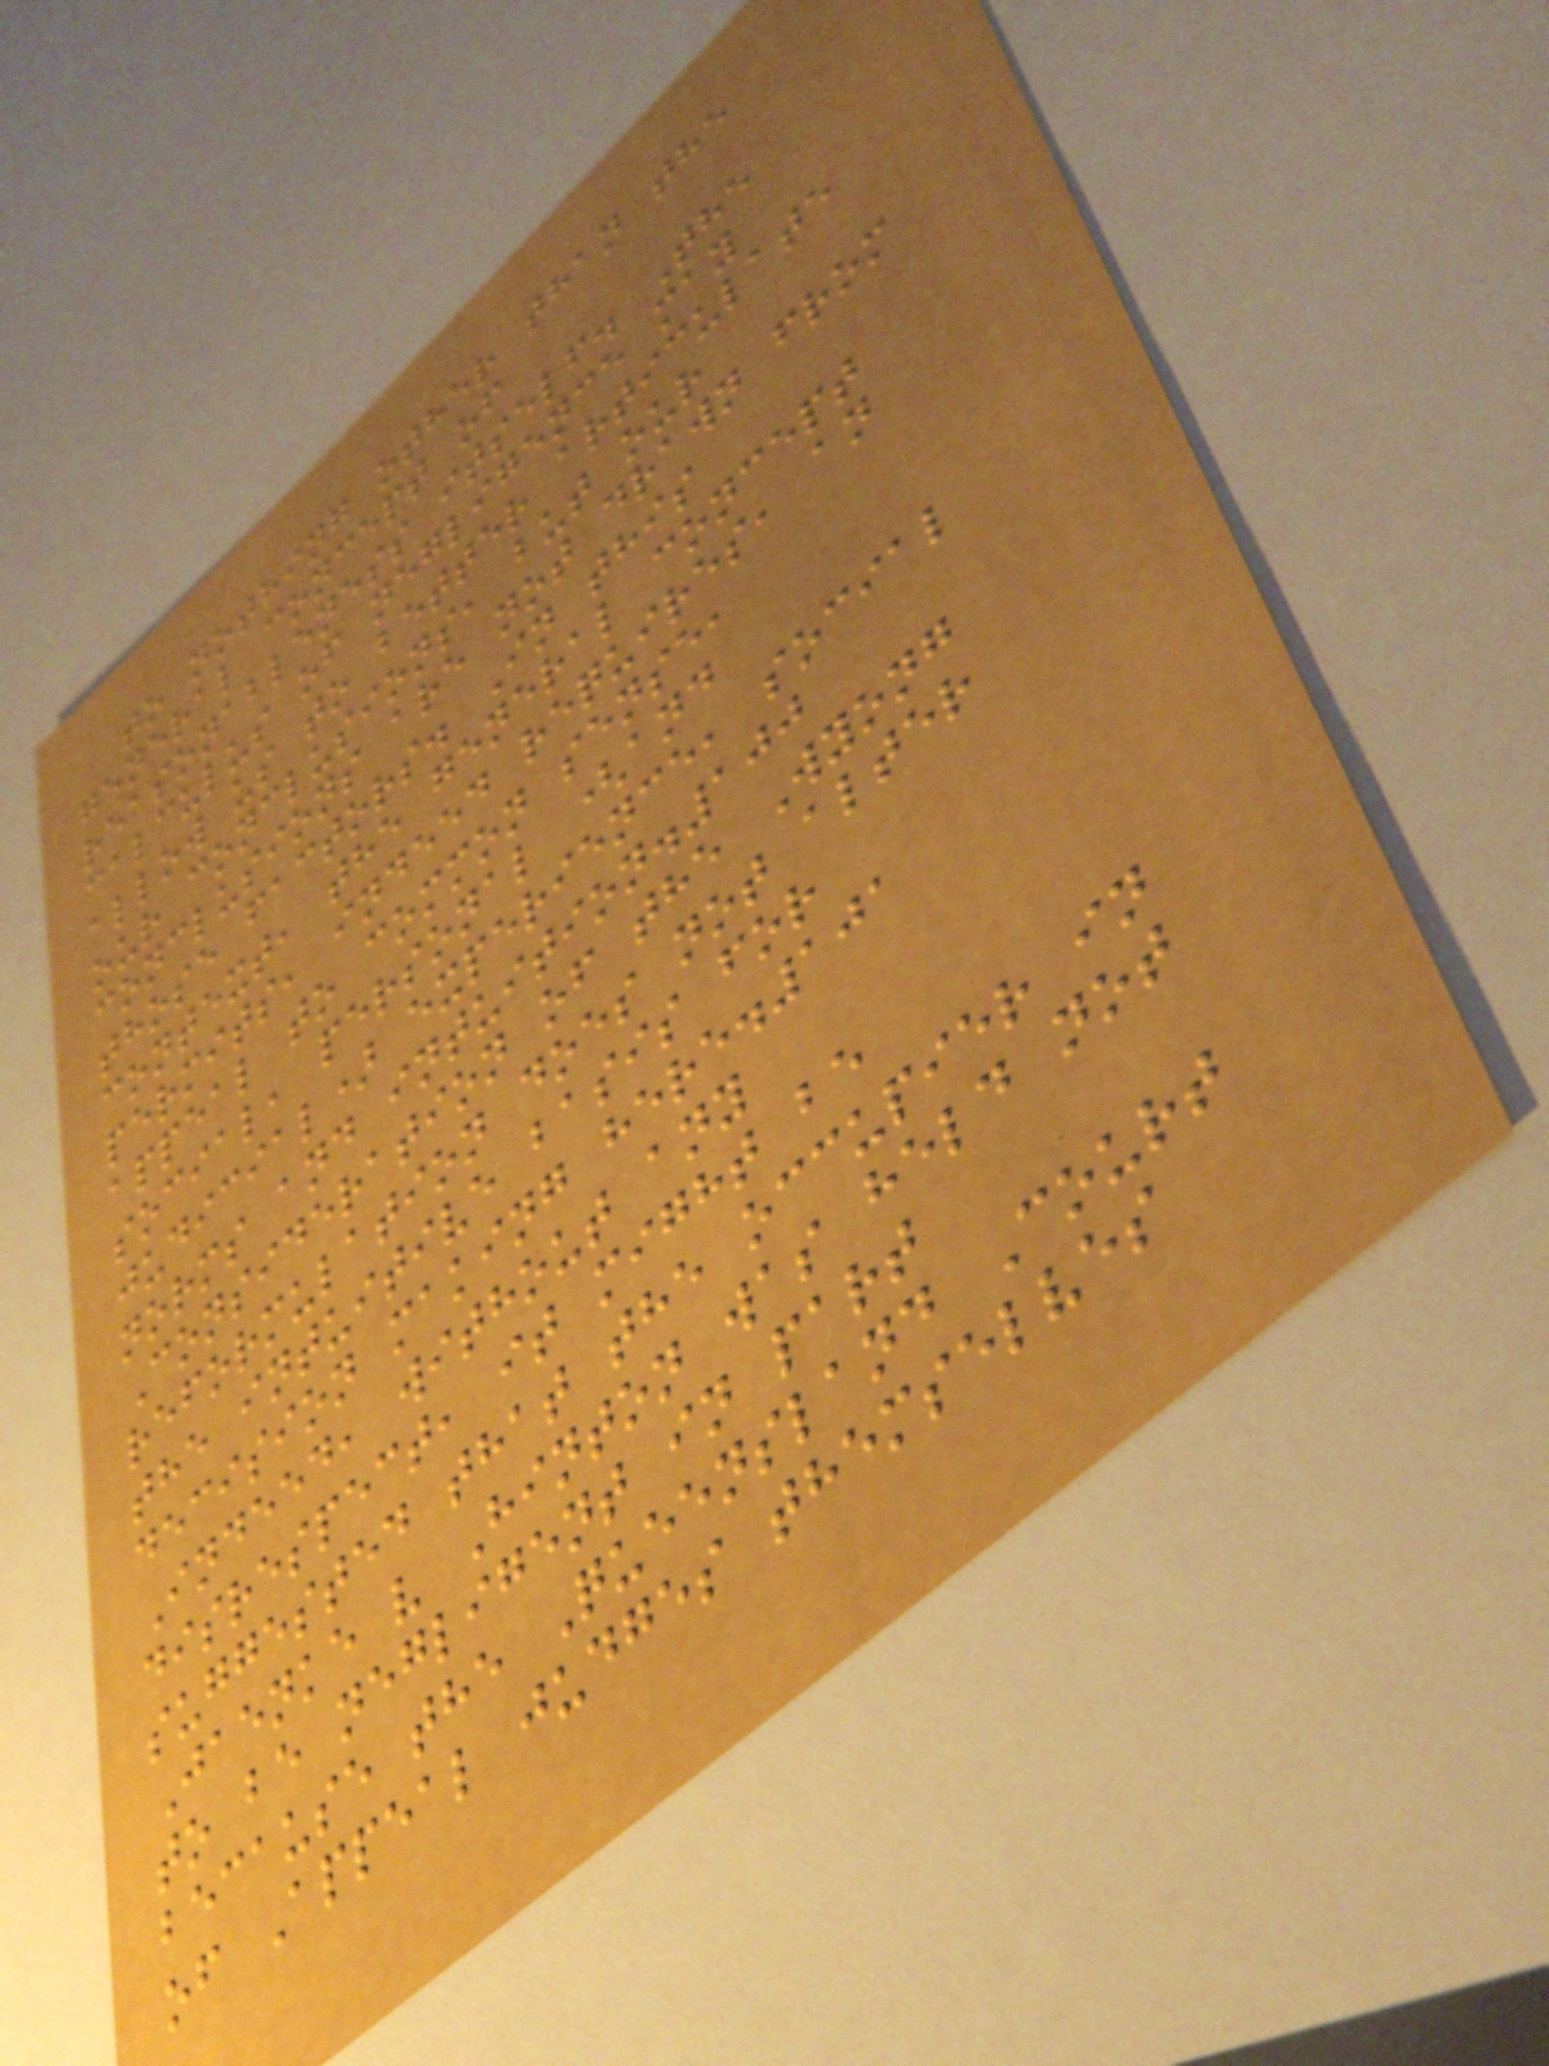to nothing other than the
general concept of
reasonableness itself. The
calculus of negligence may
allow us to better articulate
our conclusions, but our
conclusions are not drawn from
those factors. In this
context, the general concept
permits, indeed requires, an
appeal to common sense,
social, personal (and
judicial) experience, social
norms and intuition.100
Consideration of the Wyong
reformulation does not alter
the intuitive basis for
decision making here.101
Indeed, without any
disrespect, it might be
suggested that the occupier in
Jaenke v Hinton was held not
to be negligent in part
because the Queensland Court
of Appeal judges themselves
